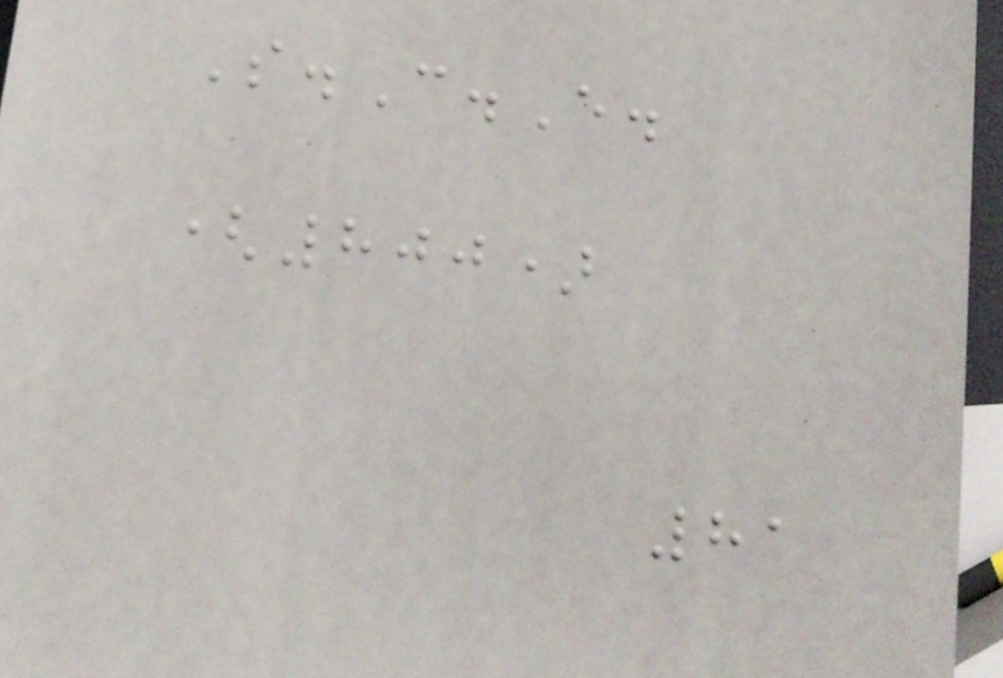S.C.E.
(800)
81
